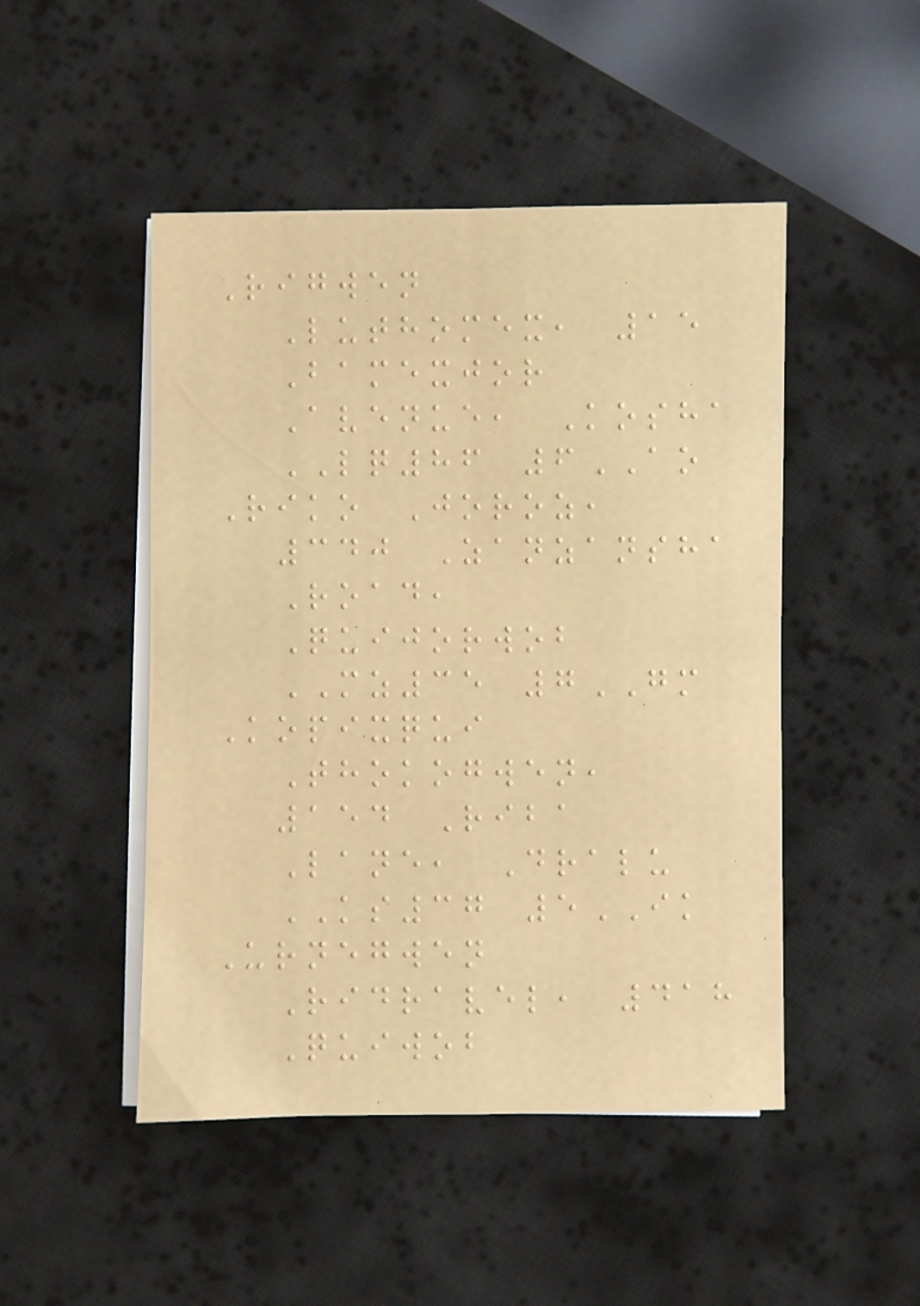Rigwen
Luthomex, 15
Bamexjor
Avenue, Kosha
LQ86 6AO
Riko Joroz,
340 Zanzansha
Road,
Quijorwob
MZ35 7GM
Kopixqui
Thokogwen,
154 Riba
Lane, Dralu
KS37 5IK
Urnegwen
Ridravel, 418
Quiwob
